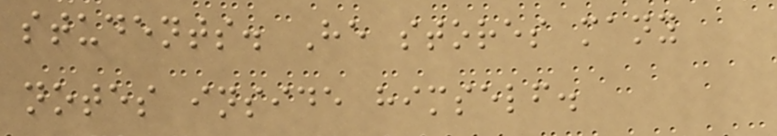students. He stores many
notes inside himself.
